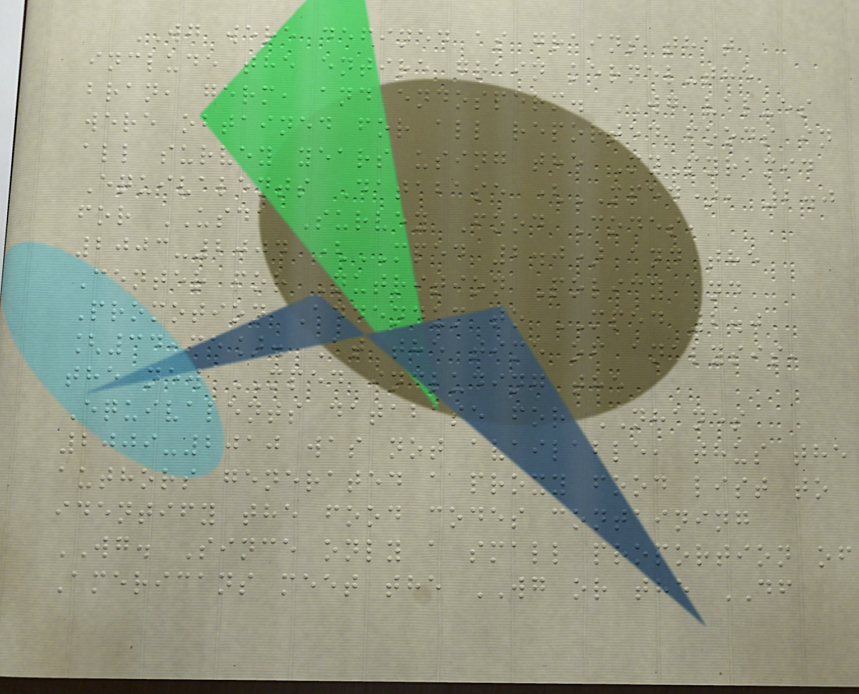WG were defined as grains that
include the entire grain kernel-the
bran, germ, and endosperm. WG values
were obtained for all reported foods in
all survey years using the MyPyramid
Equivalents Database (MPED), 2.0
for USDA Survey Food Codes,
2003-2004 (MPED 2.0) and the
Center for Nutrition Policy and
Promotion Addendum to MPED 2.0
[34,35]. At the time of analysis,
the new MPED including the
Equivalents database for NHANES
2009-2010 was not available, thus the
authors generated a proxy food list to
identify the food codes containing
WG. Since only a small proportion of
Americans meet the WG or the DF
